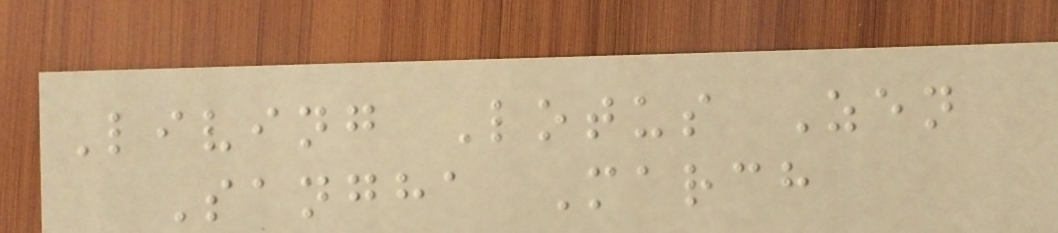Living Lotus Zen
Sangha March
